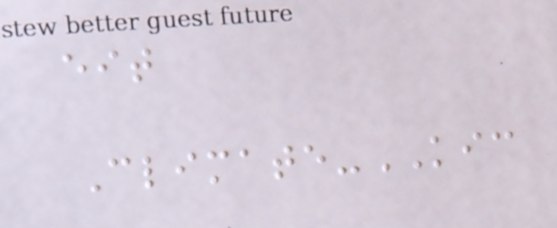eit
Climate-KIC
